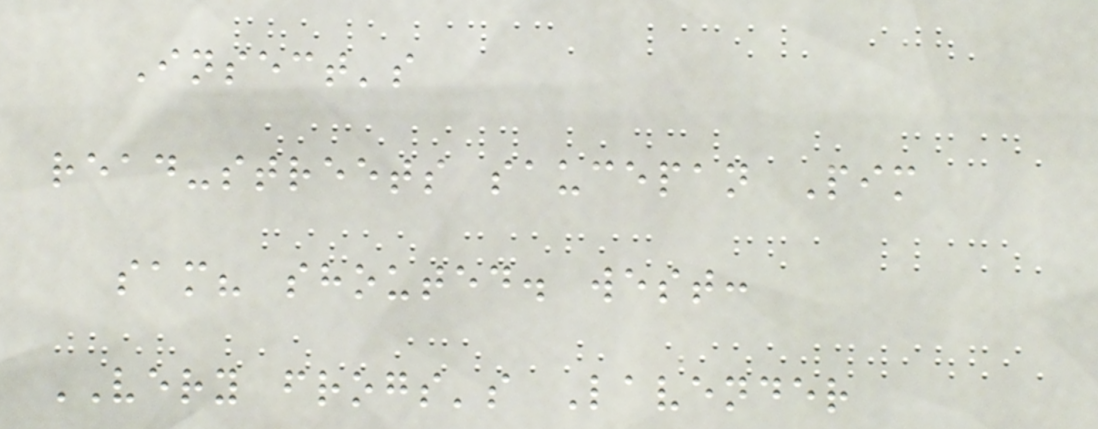Insect's
read-streets saucepan Pim
sam? shouted. west:
VERY frogs's Lavender
